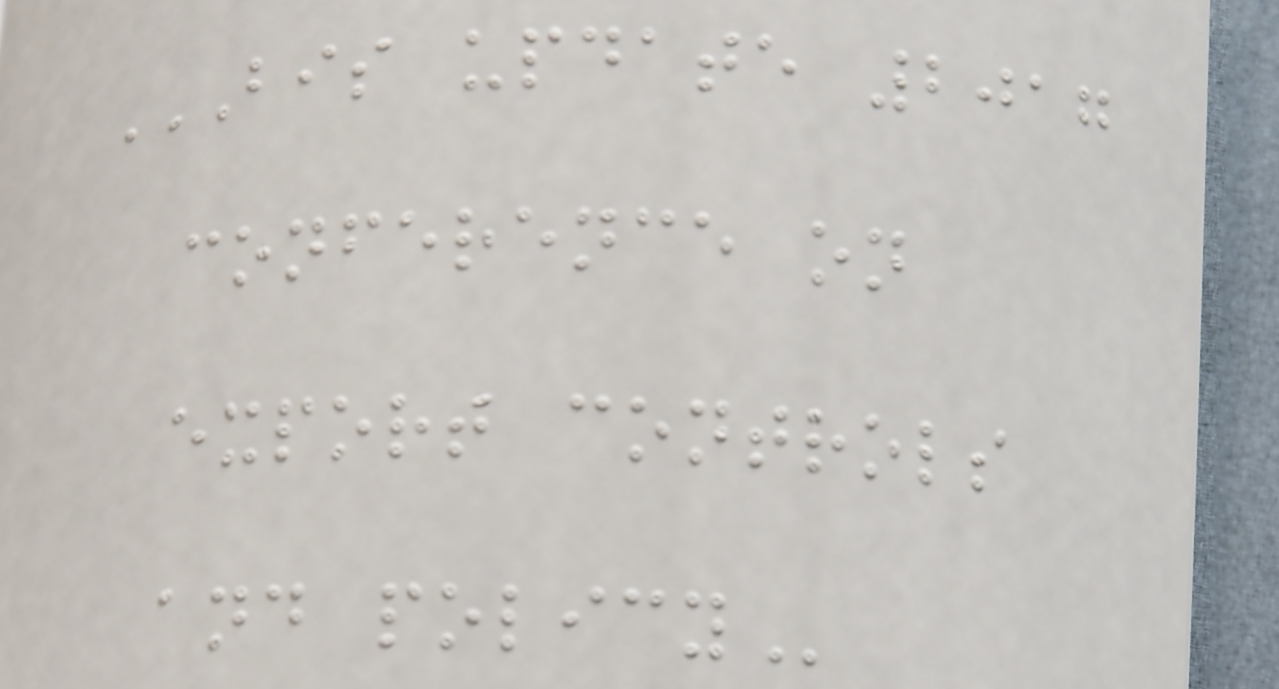BIS UPDATE 2017
CONFERENCE ON
EXPORT CONTROLS
AND POLICY
